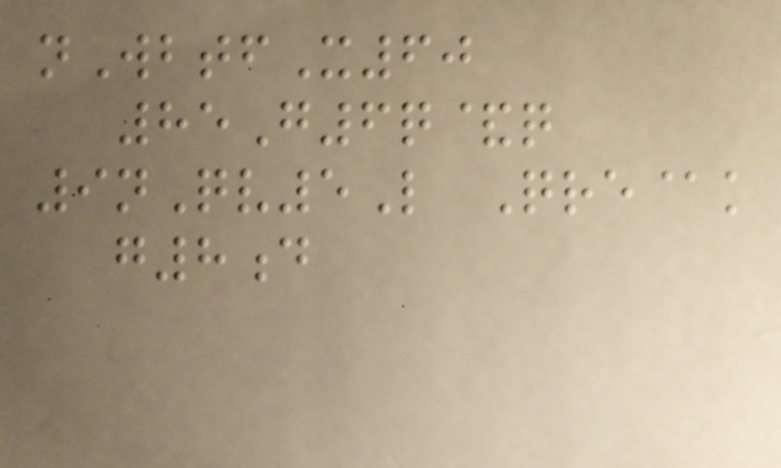nWbtfX60
85G6q&q
9nQv5L Qre@k
g8d
